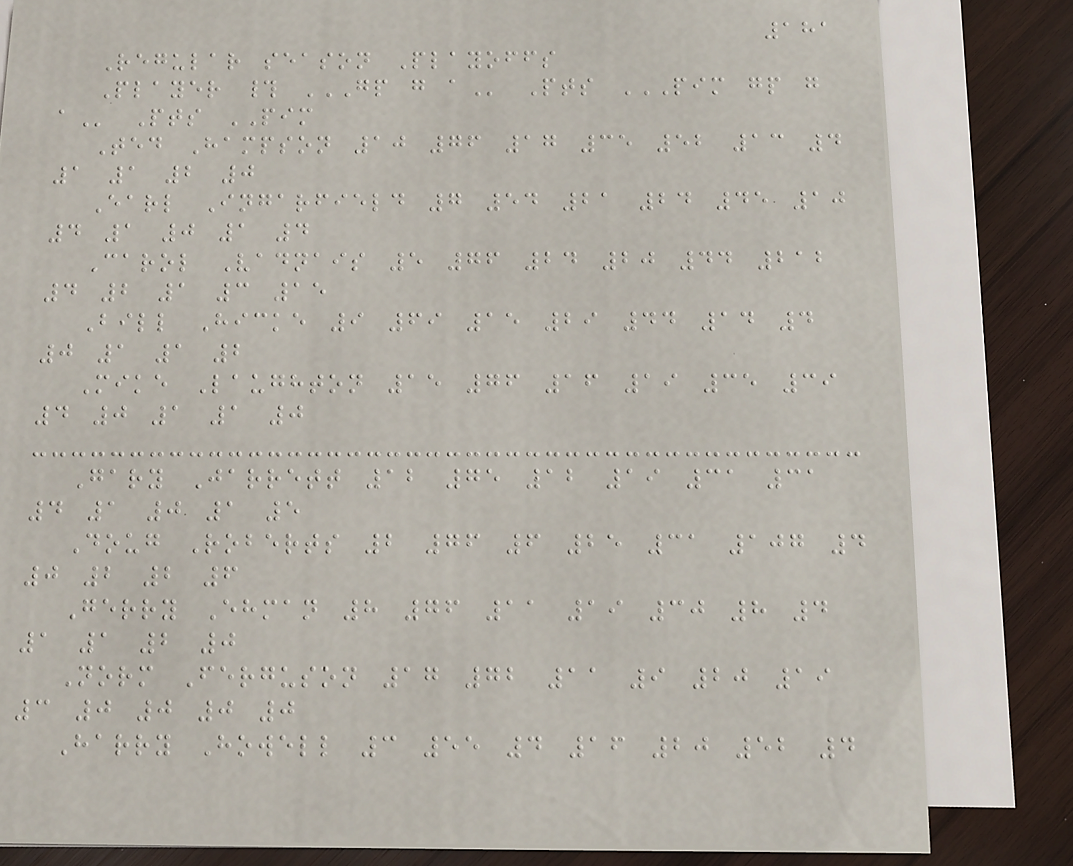181
Regular season Playoffs
Player # GP G A Pts PIM GP G
A Pts PIM
Ted Hampson 10 76 17 35 52 13 4
1 1 2 0
Earl Ingarfield 7 54 21 24 45 10
4 1 0 1 4
Carol Vadnais 5 76 24 20 44 212
4 2 1 3 15
Bill Hicke 9 69 15 29 44 14 4
0 1 1 2
Mike Laughton 15 76 16 19 35 39
4 0 1 1 0
Gary Jarrett 12 75 12 19 31 31
4 1 0 1 5
Doug Roberts 2 76 6 25 31 107 4
0 2 2 6
Gerry Ehman 8 76 11 19 30 8 4
1 1 2 0
Norm Ferguson 17 72 11 9 20 19
3 0 0 0 0
Harry Howell 3 55 4 16 20 52 4
